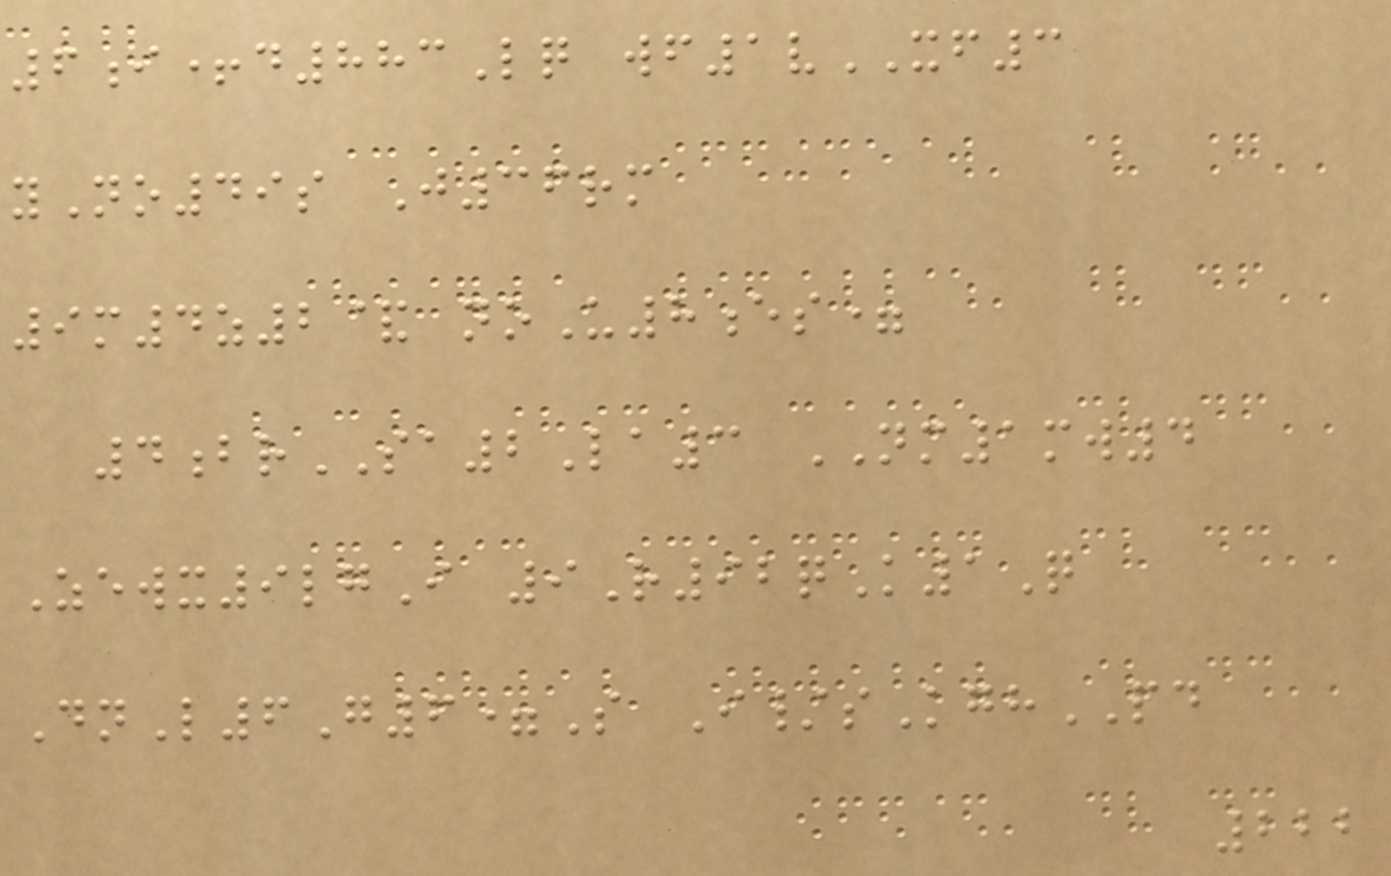6i+d883Lq wf1vXF3
yNo49s J36rm
9m4z2& noU8es=
4brSA2La3 NM1mw4
Zewx9lgI 9R92qK1Q
DnL6G6=S I/sKghPD
222
